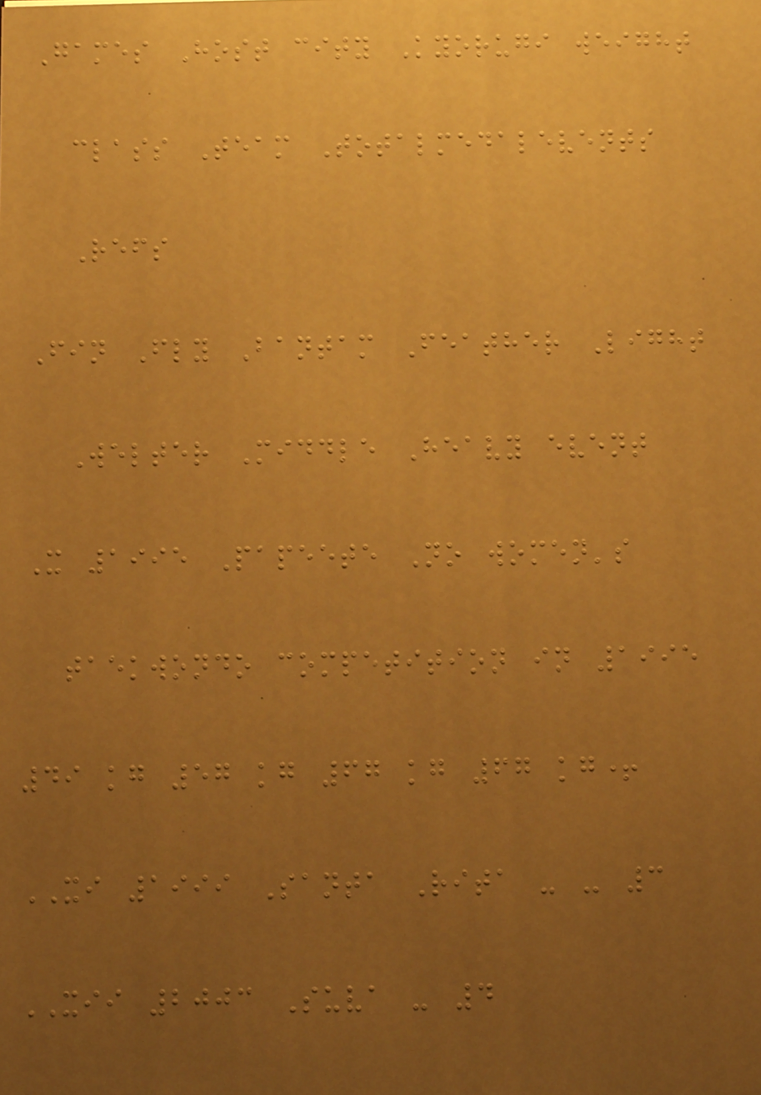Games Host city Kyorugi weight
class Team Totalmedalevents
Refs
Fin Fly Bantam Feather Light
Welter Middle Heavy event
X 1995 Papeete No women's
taekwondo competition in 1995
49 kg 57 kg 67 kg 67 kg+
XI 1999 Santa Rita - - 3
XII 2003 Suva - 4
